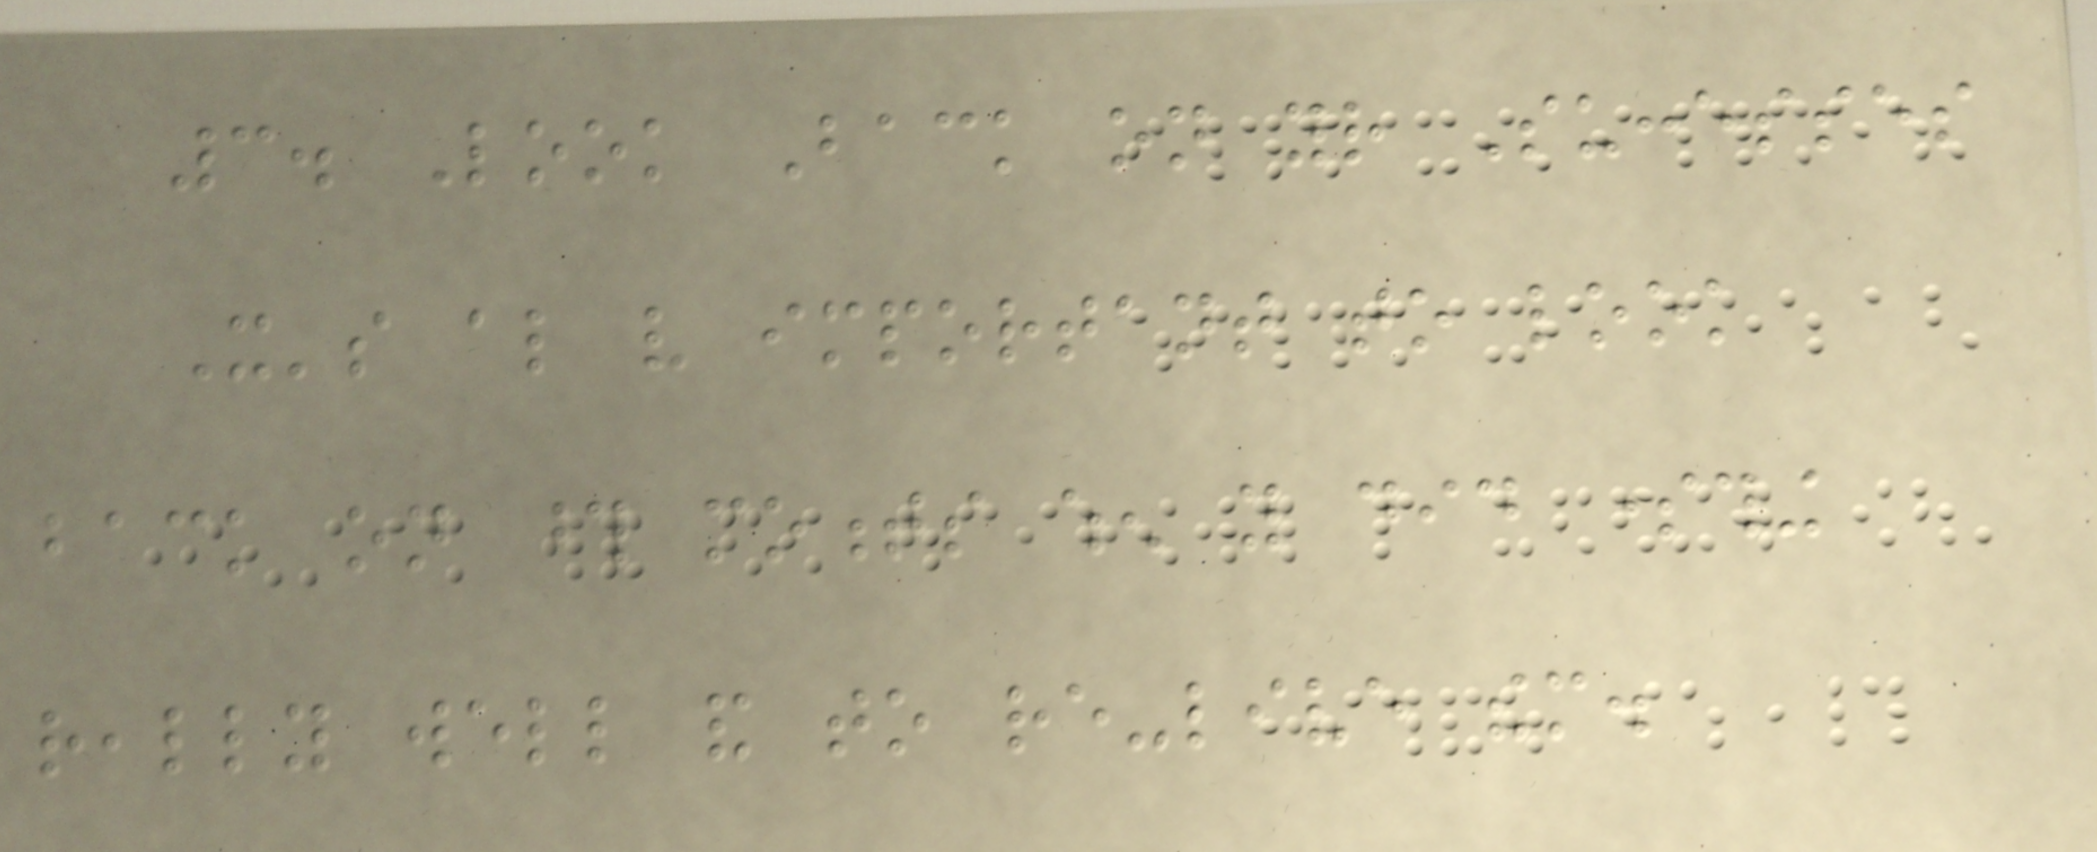3. Look Back on your Successes
It's also very important to look
back on those moments when you did something
really well and to re-live them.
